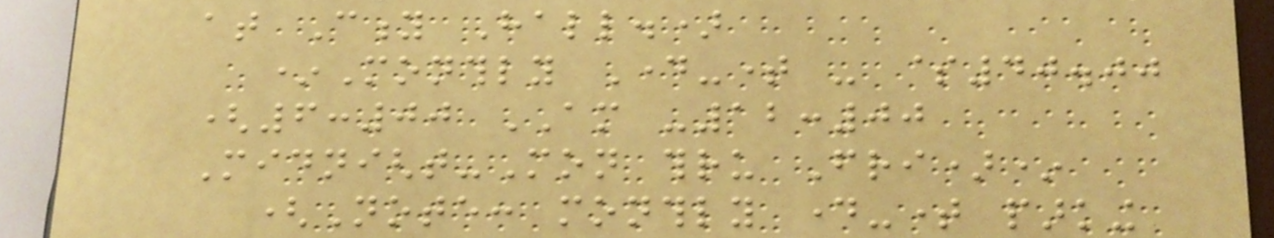at City Hall.)
*Monthly Day-time - $40.00
(6:00 AM -12:00
Midnight-Mon thru Fri)*
(Note: monthly day-time parking
